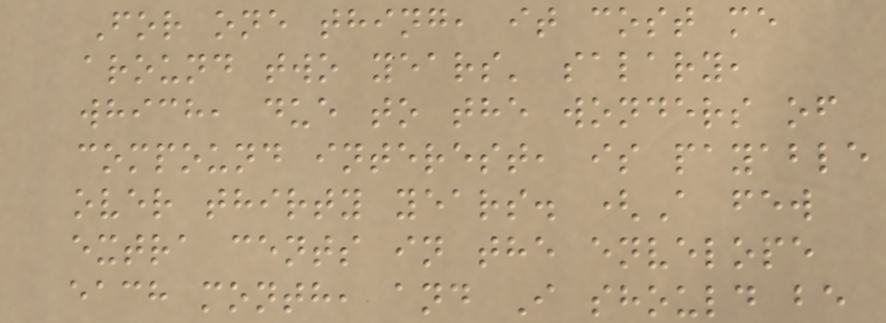For one thing, it cost me
around two years' salary,
which, due to the wonders of
compound interest, is payable
over thirty years. (A few
extra cents in the envelope
each month, and I should be
